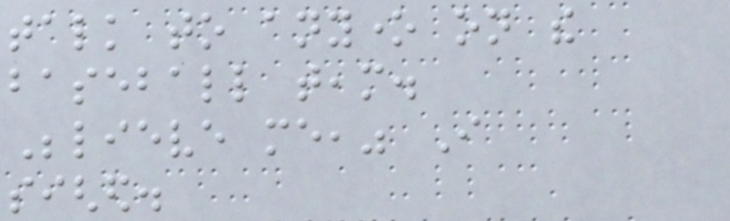talk to anyone on the
baseball team.
Believe me," I
sighed.
